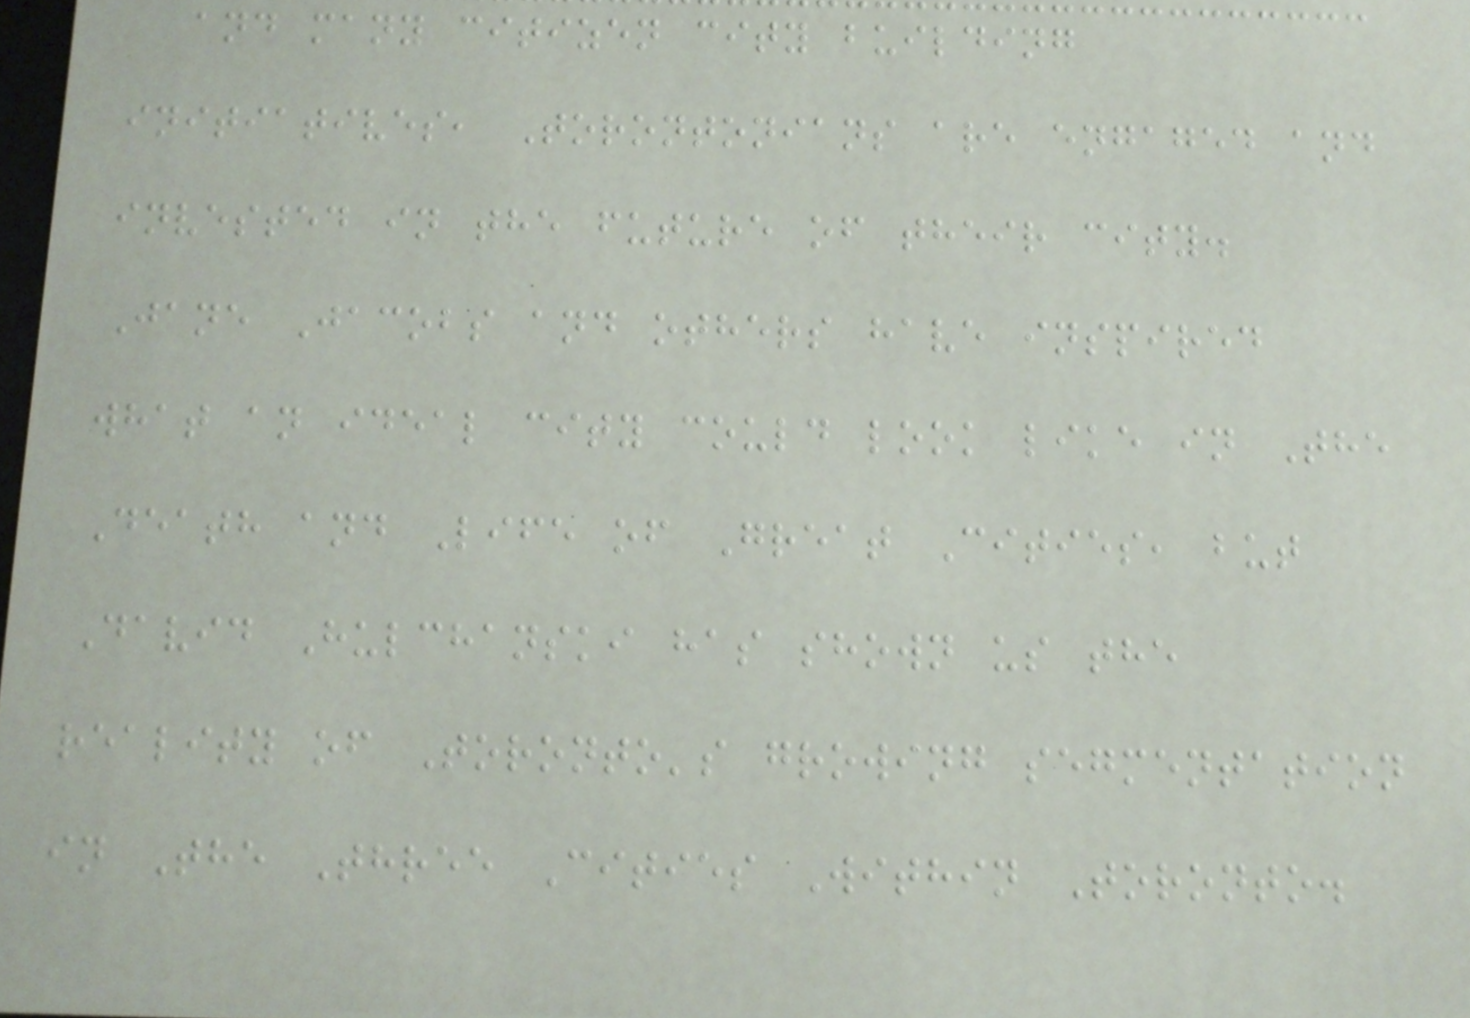and many citizen city building
initiatives, Torontonians are engaged and
invested in the future of their city.
Jane Jacobs and others have inspired
what an ideal city could look like in The
Death and Life of Great Cities, but
David Hulchanski has shown us the
reality of Toronto's growing segmentation
in The Three Cities Within Toronto.
